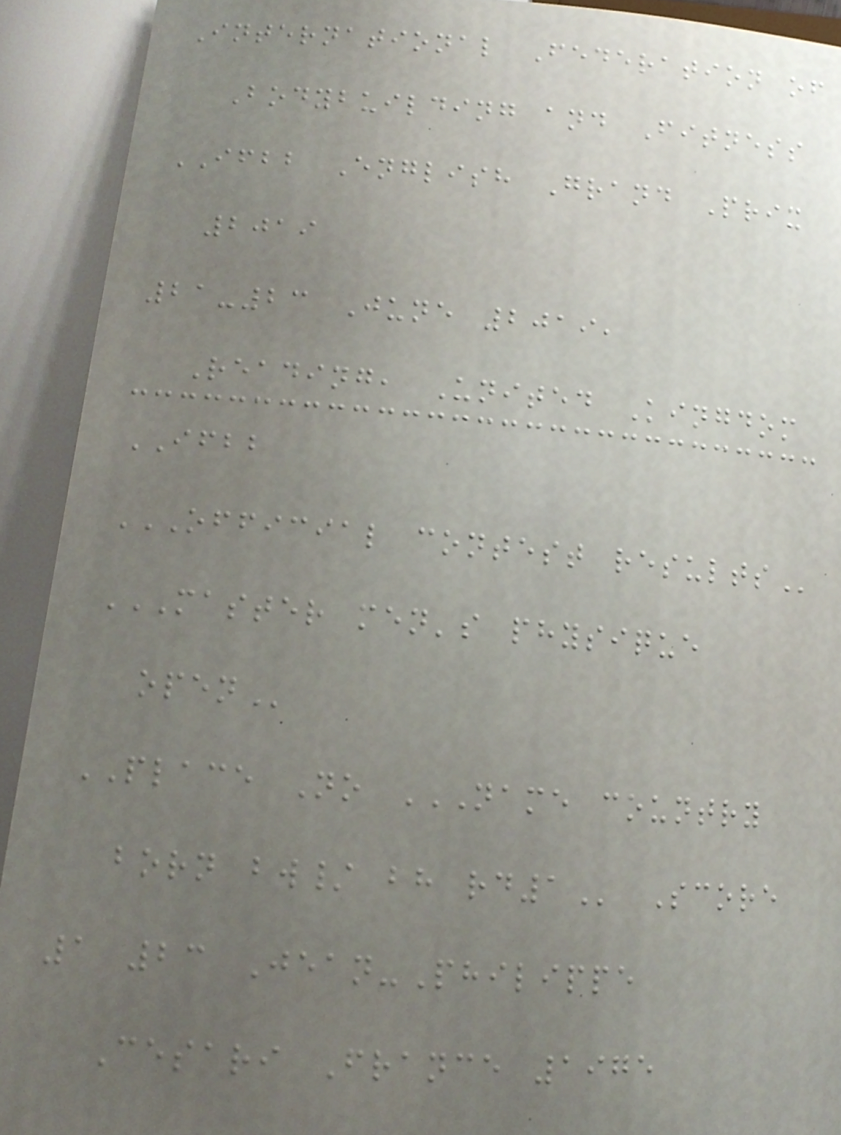International Federation of
Bodybuilding and Fitness
IFBB English Grand Prix
2019
21-23 June 2019,
Reading, United Kingdom
IFBB
OFFICIAL CONTEST RESULTS
MASTER MEN'S PHYSIQUE
OPEN
PLACE No NAME COUNTRY
BORN BW/ BH RD1 Score
1 23 Jean-Philippe
Cesari France 1975
